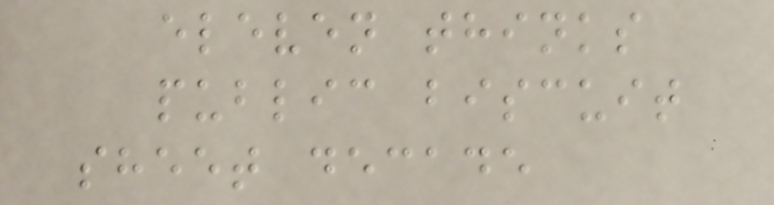eleven thinks
public biscuit
sheet decade
